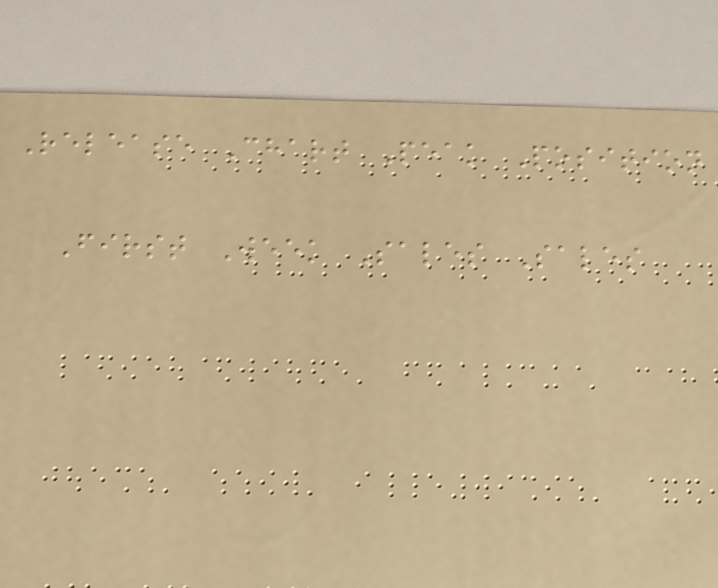Release Chart Peak Position
First Week Sales Sales
